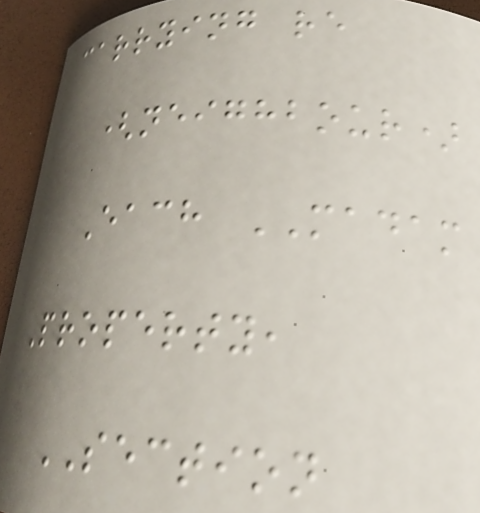carrying re
(neighbour)
Each MADAM
Property,
SECTION
